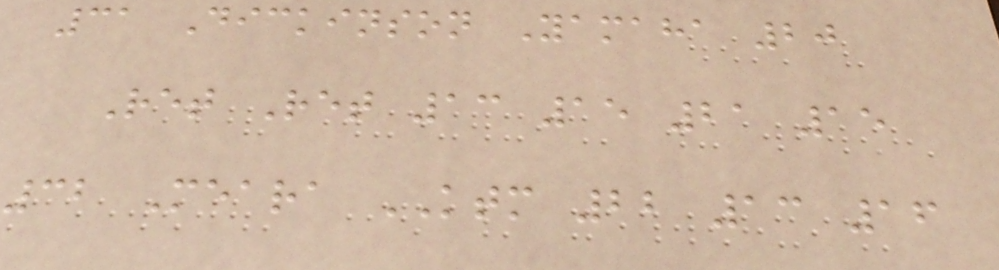31 Dickinson Yamaha 20
Ret Ret 13 15 21 15
32 Meara KTM 22 13 16
